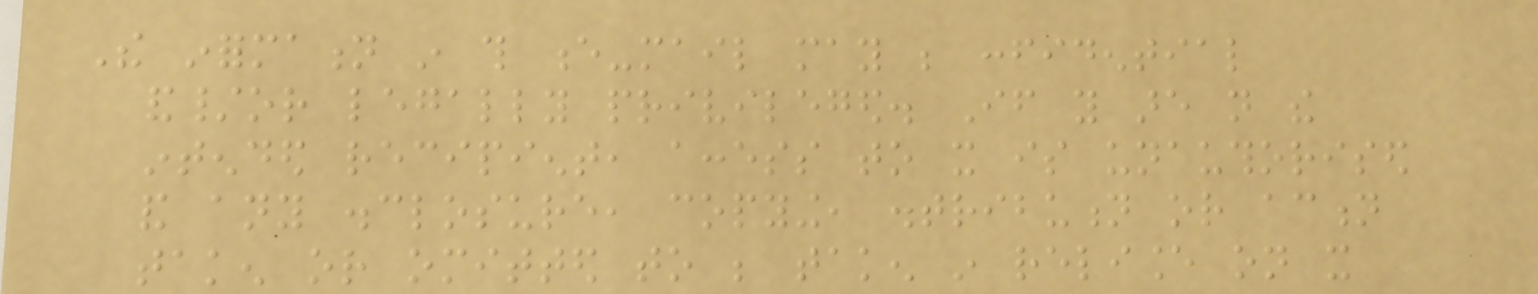The information in this e-mail may be confidential
and/or legally privileged. If you are not the
intended recipient, access to it is unauthorised
and any disclosure, copying, distribution or action
taken or omitted to be taken in reliance on it
